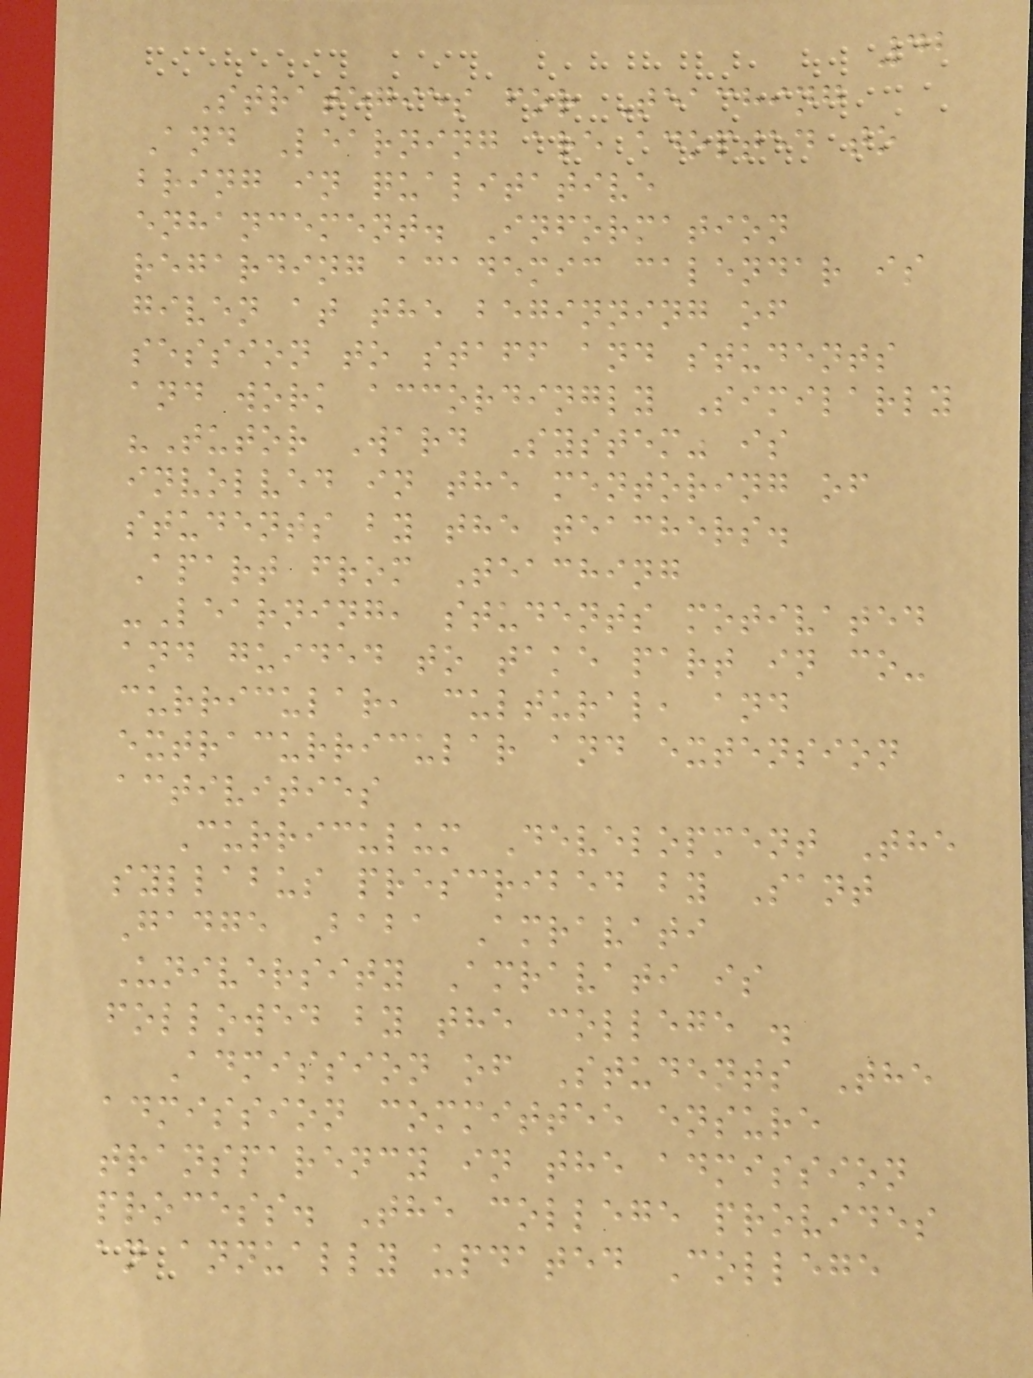42
Strategies for Teaching
And Learning are adopted to
bring in qualitative
enhancement. Information
regarding academic calendar is
given at the beginning of
session to staff and students
and work accordingly Similarly
"Tutor Ward System" is
involved in the mentoring of
students by the teachers.
Apart from Teaching
-Learning, students motivated
and guided to take part in co-
curricular, cultural, and
extracurricular and extension
activities
Curriculum Development The
syllabus prescribed by Sant
Gadge Baba Amravati
University Amravati is
followed by the college .
Admission of Students The
admission committee ensure
transparency in the admission
process. The college provides
an annually updated College
